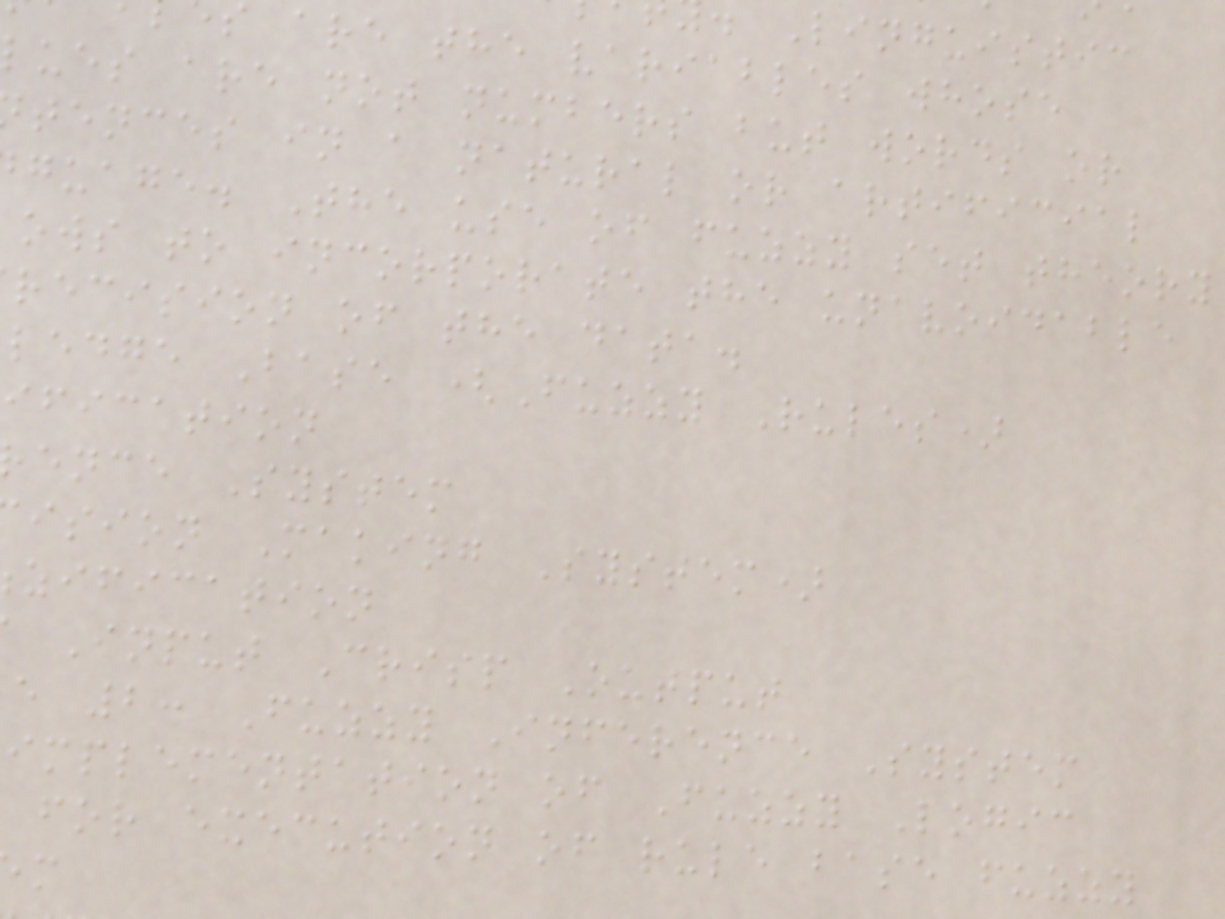Linguistic
s are the variables whose
lues are not numbers but words or
tences in a natural or artificial
guage. The use of fuzzy set theory
ows to incorporate the unavoidable
recision of the data.
ledge Base (Fuzzy Rules)
ification
ence System
ision Making System)
zification
Input Crisp Output
e 2: Fuzzy Inference System
implementation of Fuzzy Logic
for execution of rule base fuzzy
